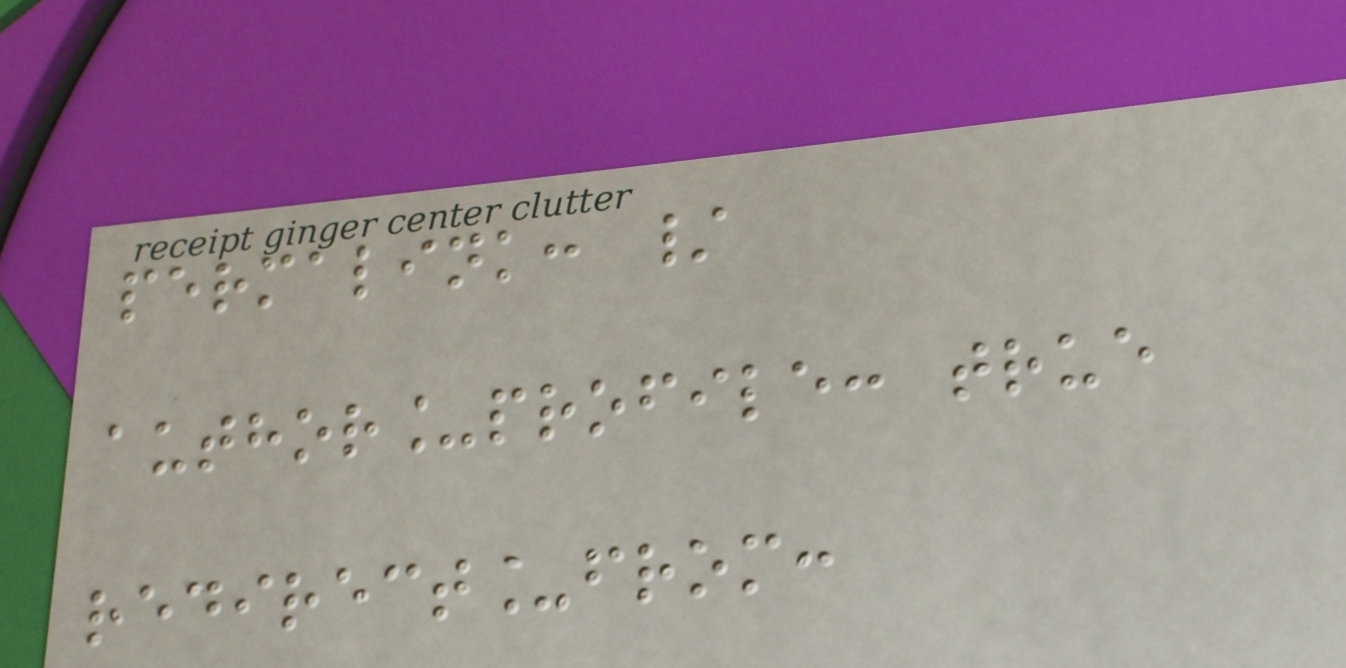permalink: /
author_profile: true
redirect_from:
